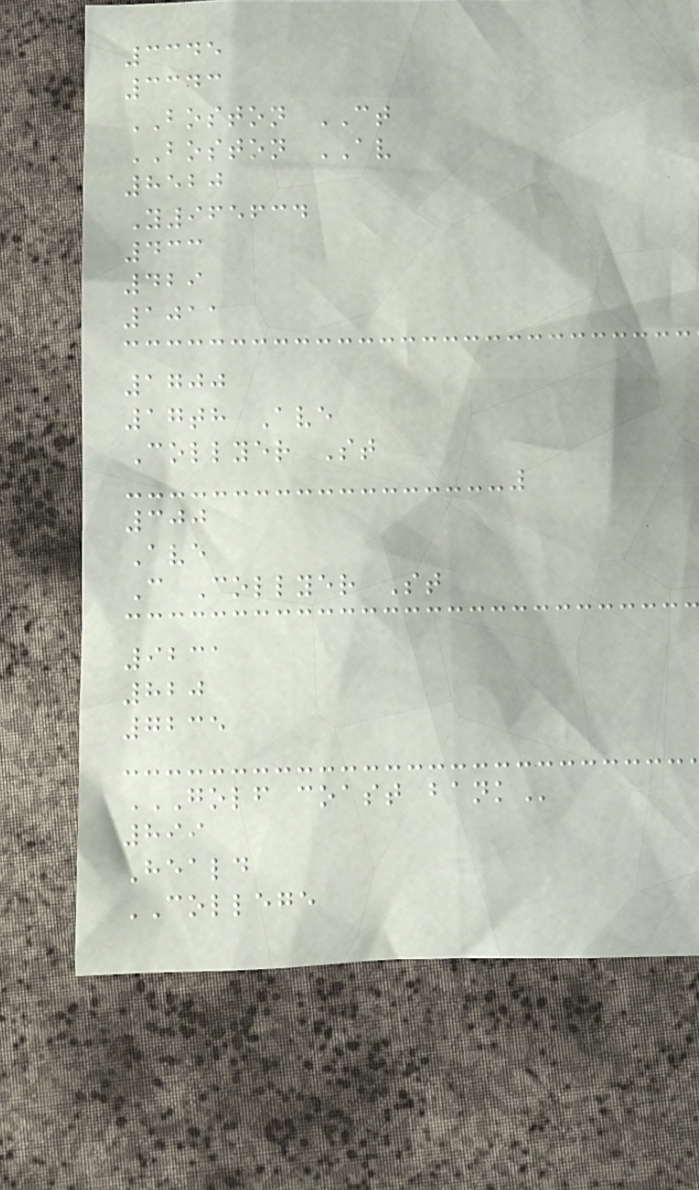3345
3343
BOSTON CT
BOSTON AV
8520
Y965634
433
429
1011
1700
17th Ave
Collyer St
300
Ave
C Collyer St
9231
820
7235
GOLF COAST BANK
899
Heald
COLLEGE
